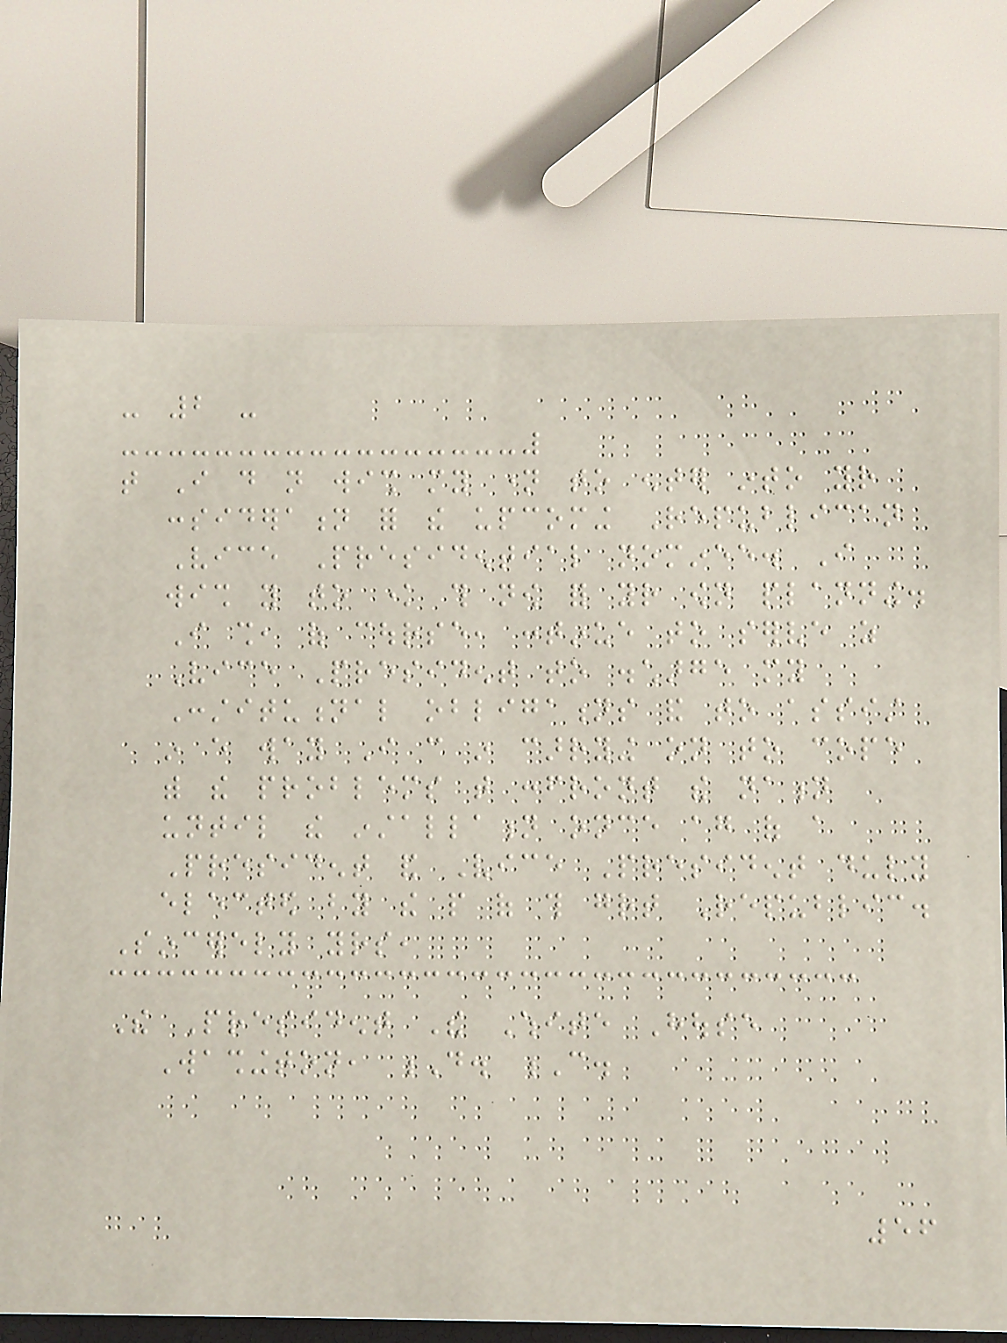- 2 -
that I do not wish my name to enter into your
consideration for the upcoming Republican
Vice Presidential nominee. I
wish you to know this now for your own planning.
I shall, of course, continue to serve as
Vice President to discharge my
Constitutional obligations and to assist
in every way I can in carrying on to cope
with the problems that confront the nation
until the installation once again of a
President and Vice President duly
elected by the people of this great Republic.
Sincerely yours,
The President The White House
Washington, D. C.
56
